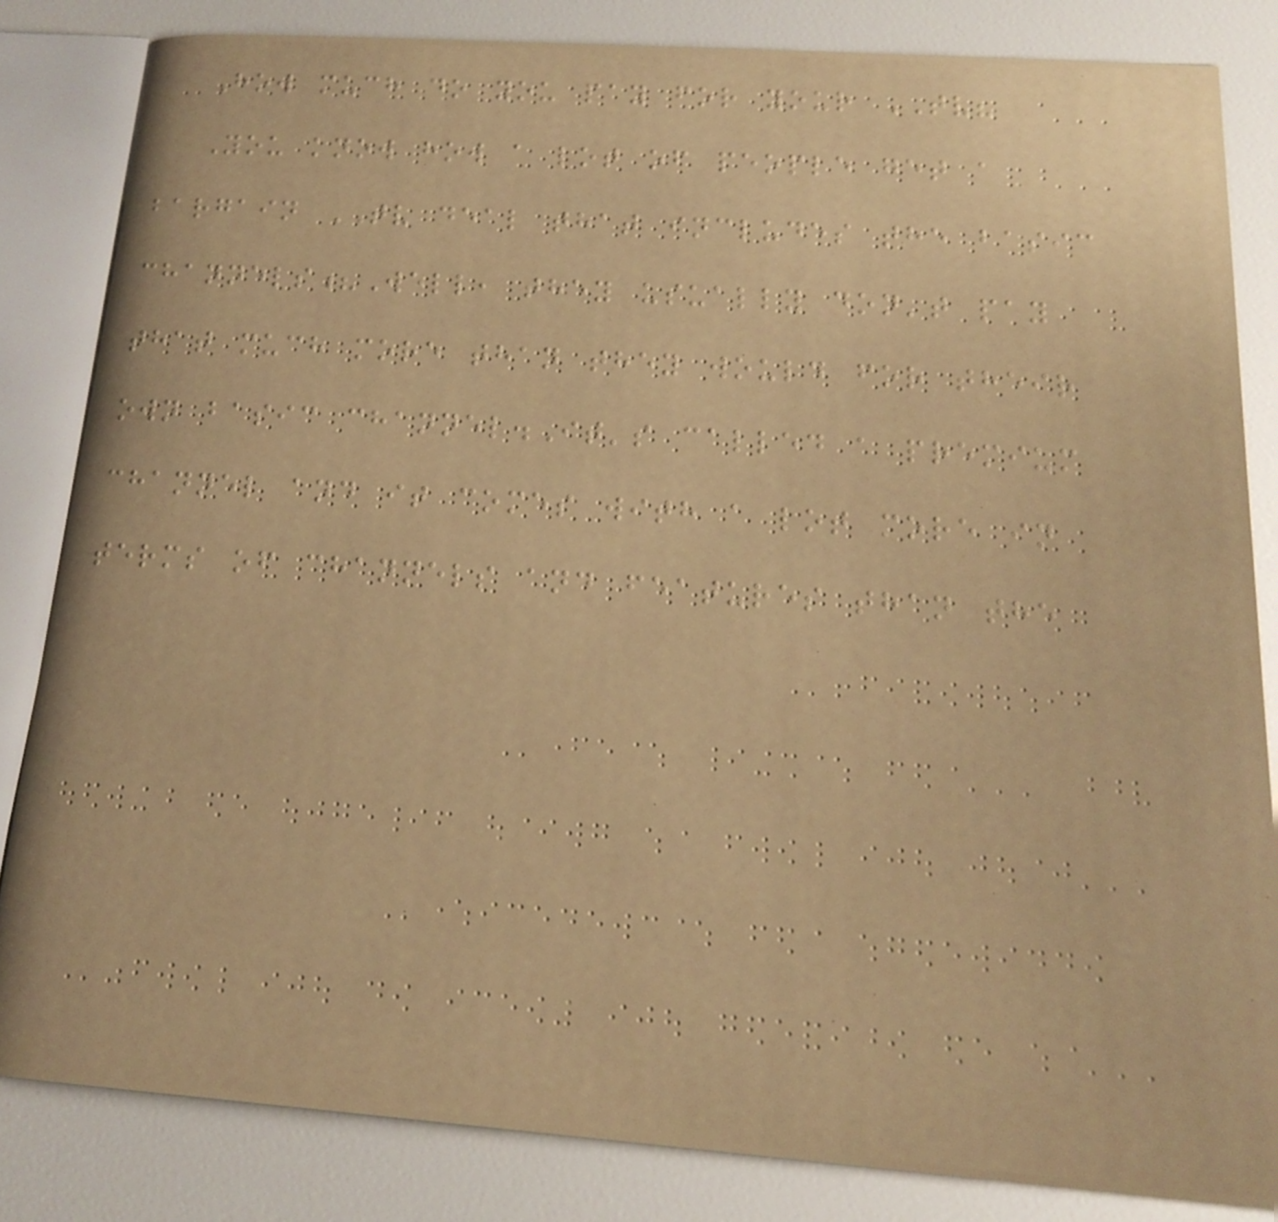How much do you pay for your TV?
You know how a lot of people get a
bargain TV deal that includes the basic
channels?Well, they usually don't pay
that much more than they would for their
own basic channel.It's called a premium
channel and it comes with a lot more in
terms of channels and features than the
